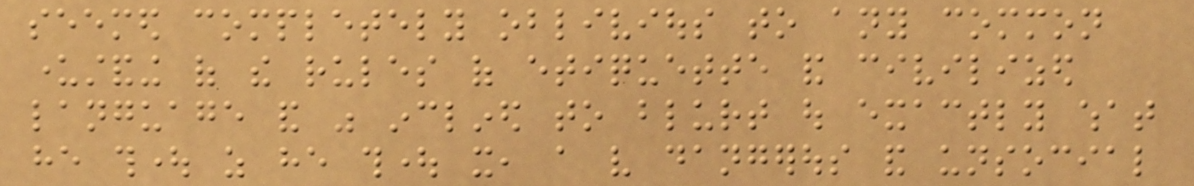seemed completely oblivious to any common
understanding of the rules of etiquette and civilized
language and was inclined to blurt out exactly what
he thought as he thought it, a very dangerous and unsocial
